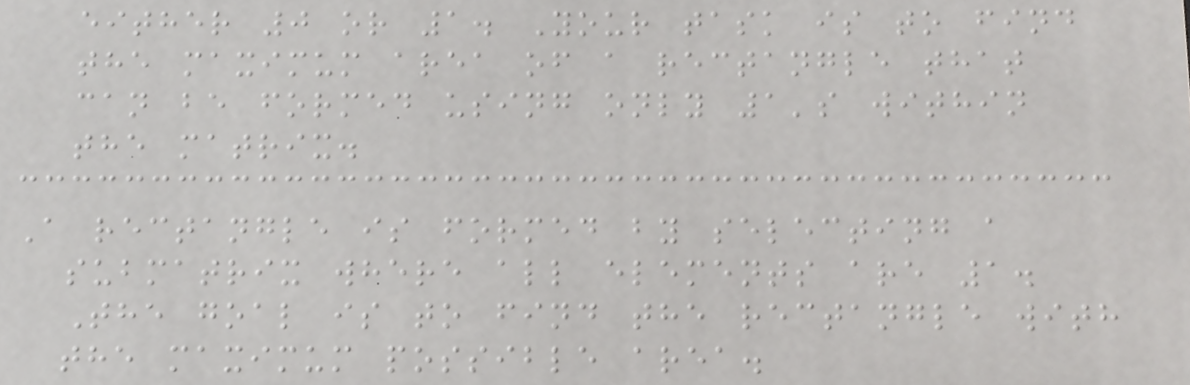either 0 or 1. Your task is to find
the maximum area of a rectangle that
can be formed using only 1's within
the matrix.
A rectangle is formed by selecting a
submatrix where all elements are 1.
The goal is to find the rectangle with
the maximum possible area.
